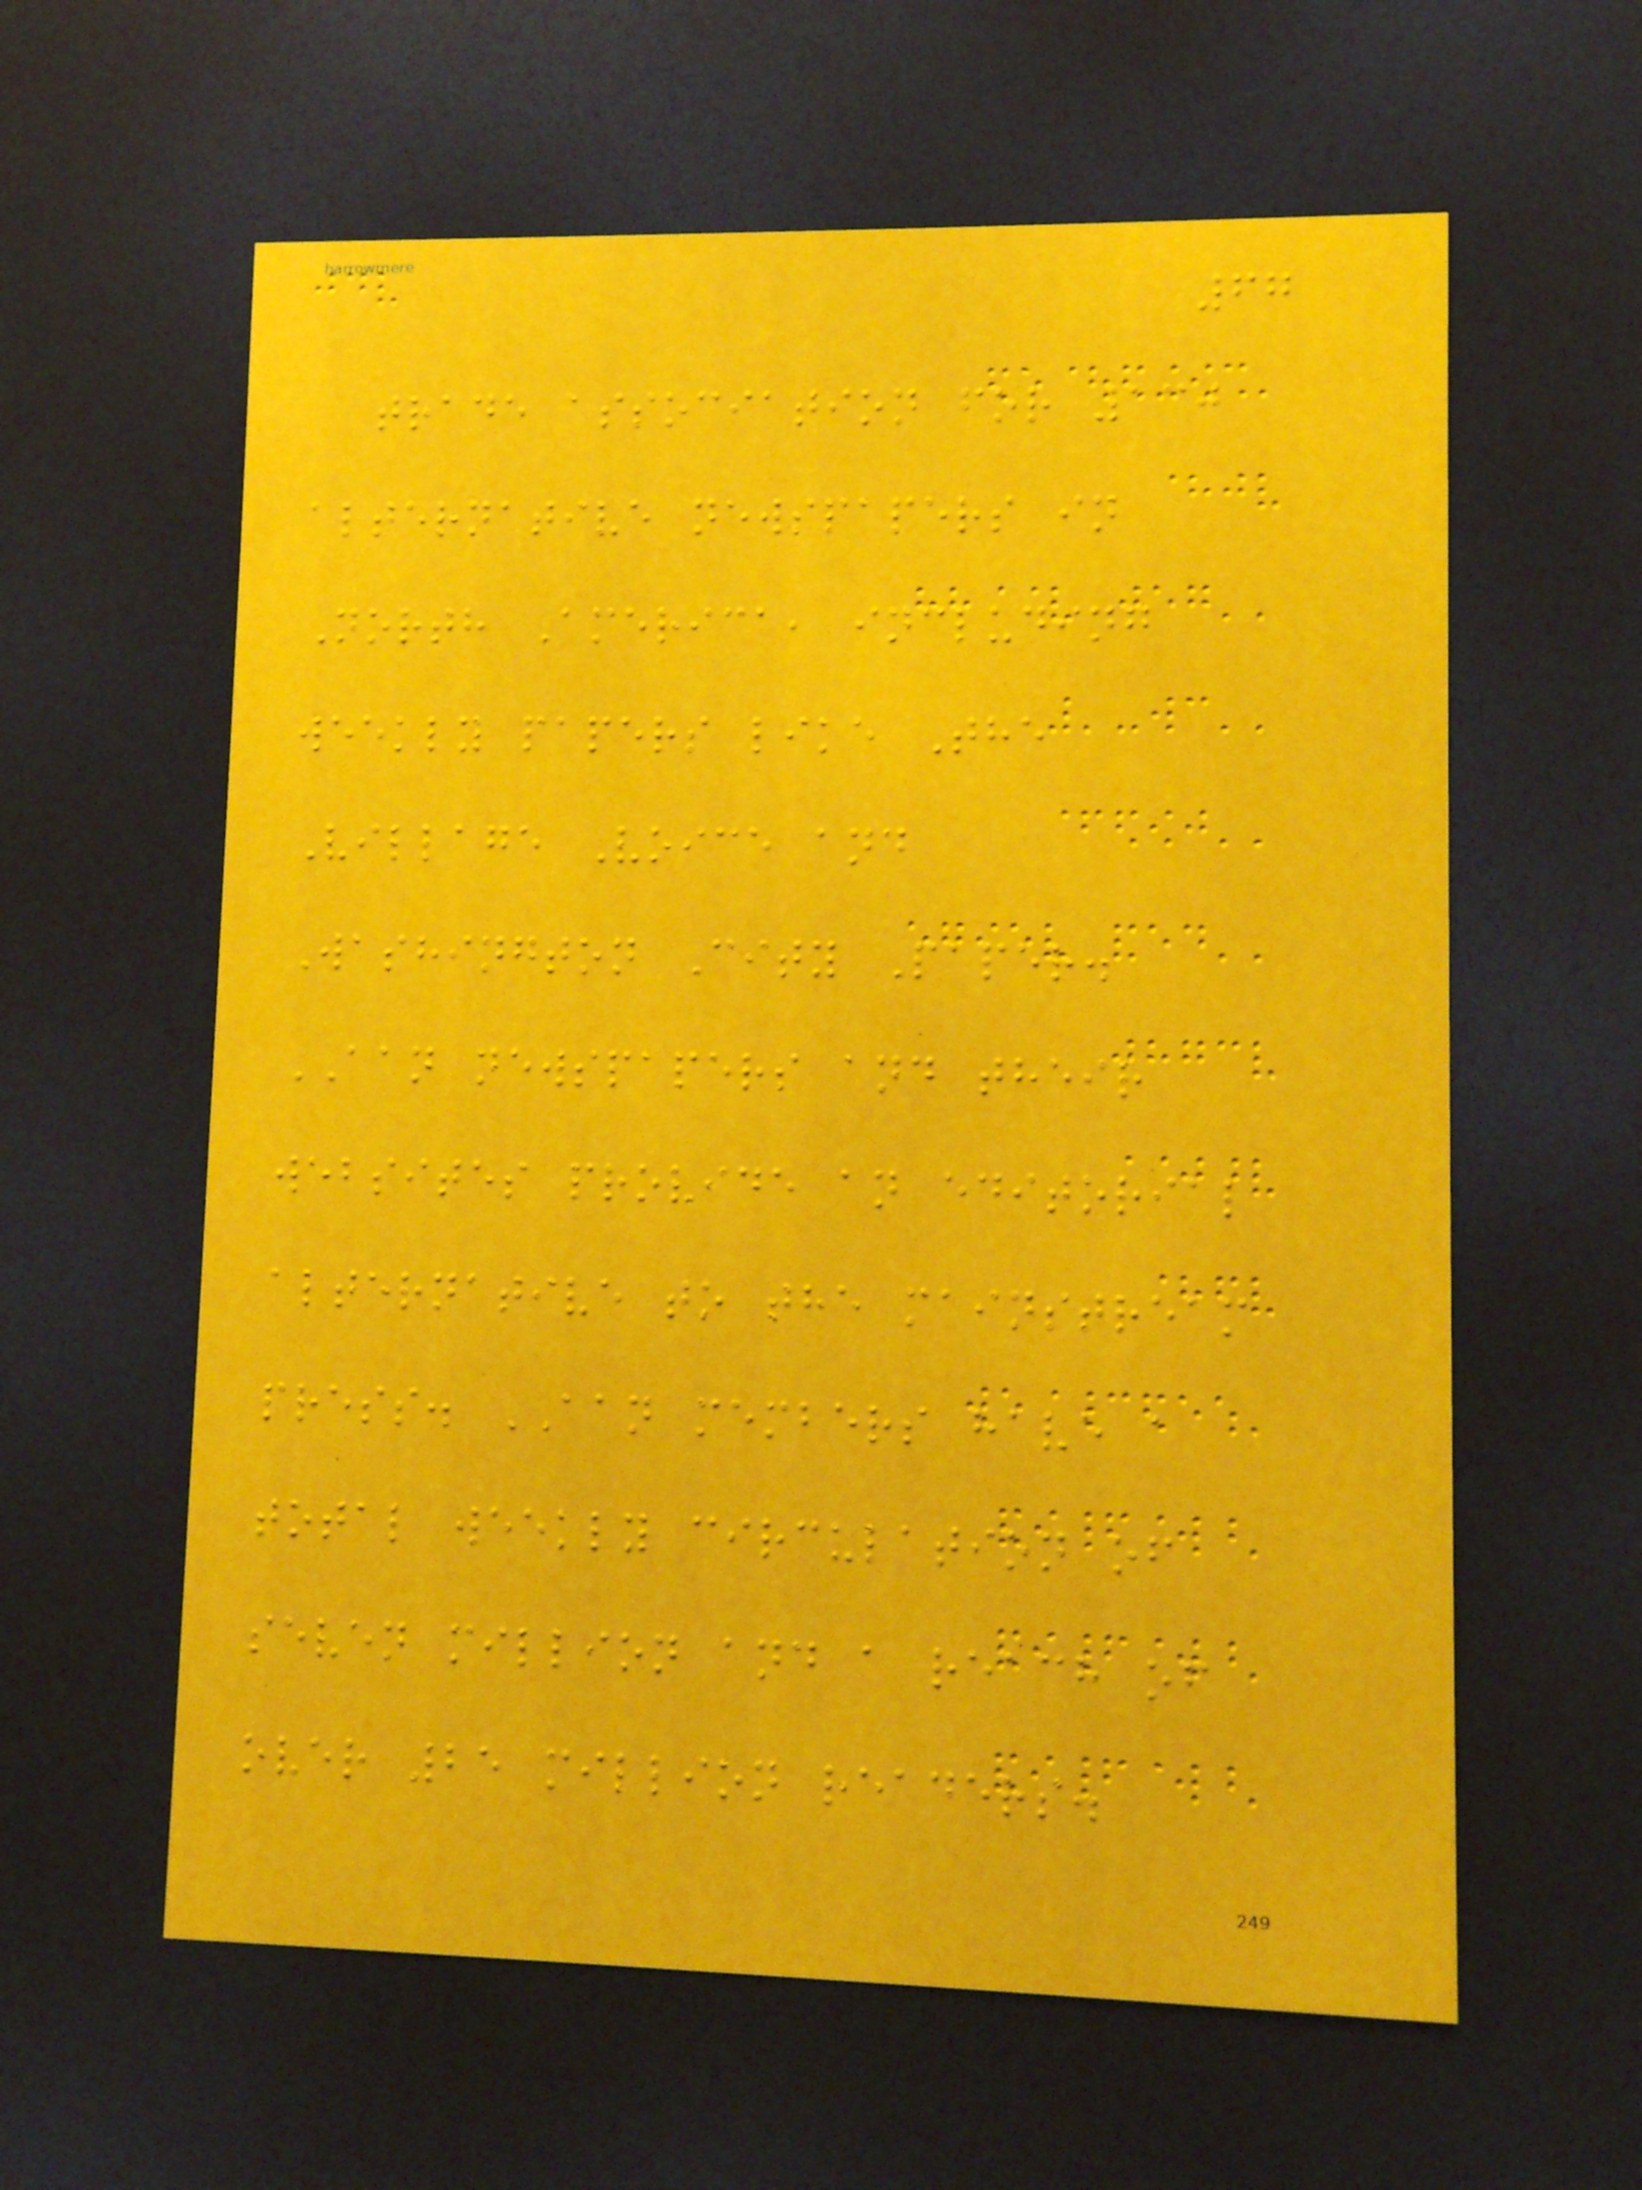67
trade association for 130
alternative newspapers in
North America, including
weekly papers like The
Village Voice and
Washington City Paper.
AAN newspapers and their
websites provide an editorial
alternative to the mainstream
press. AAN members have a
total weekly circulation of
seven million and a reach of
over 25 million readers.
